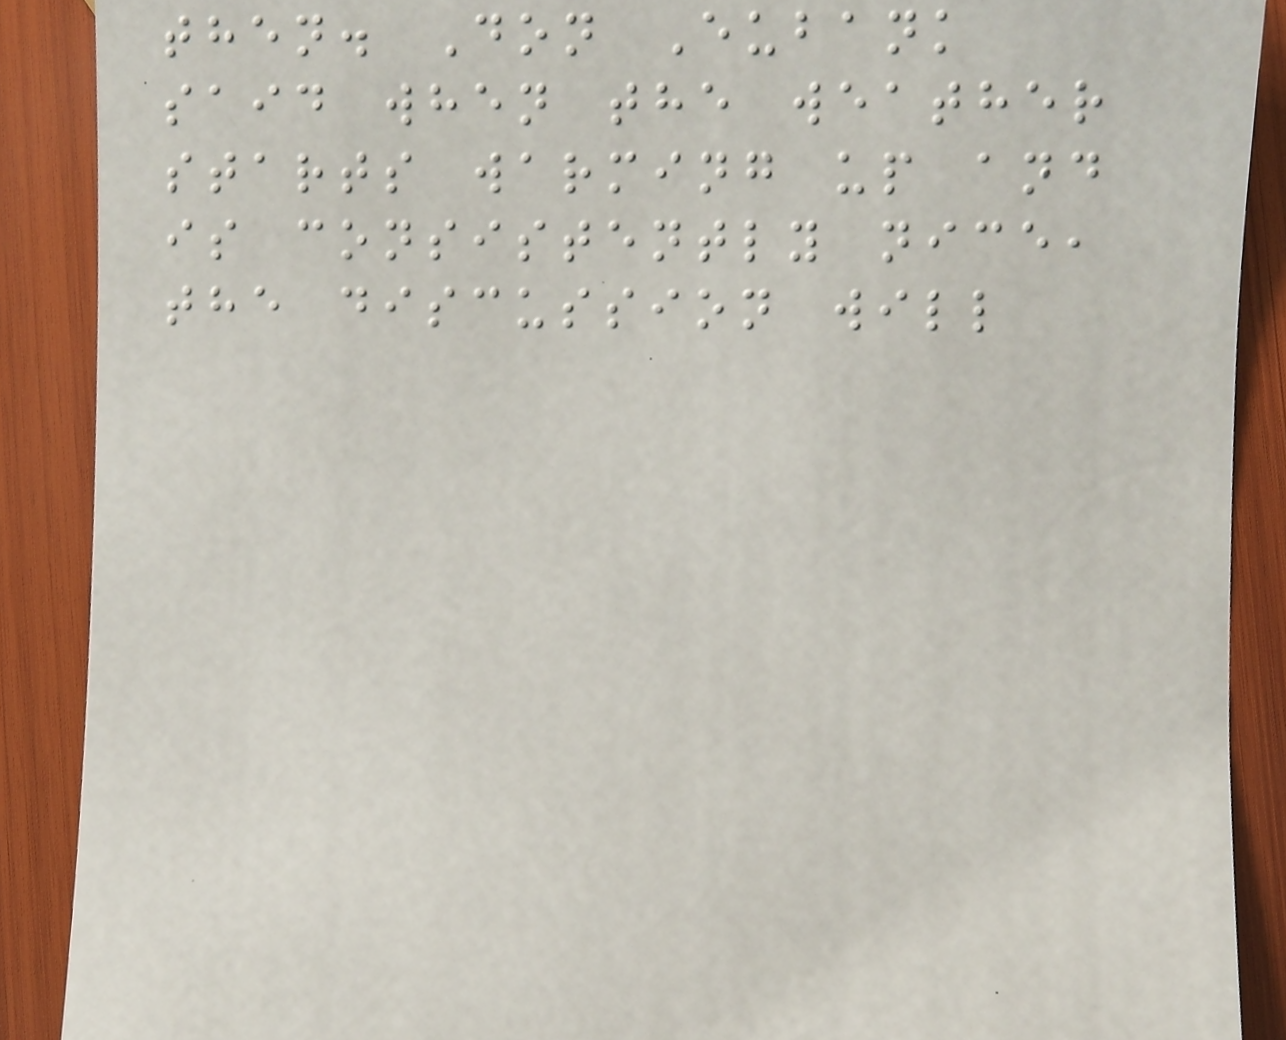then. Don Eubank
said when the weather
starts warming up and
is consistently nice,
the discussion will
